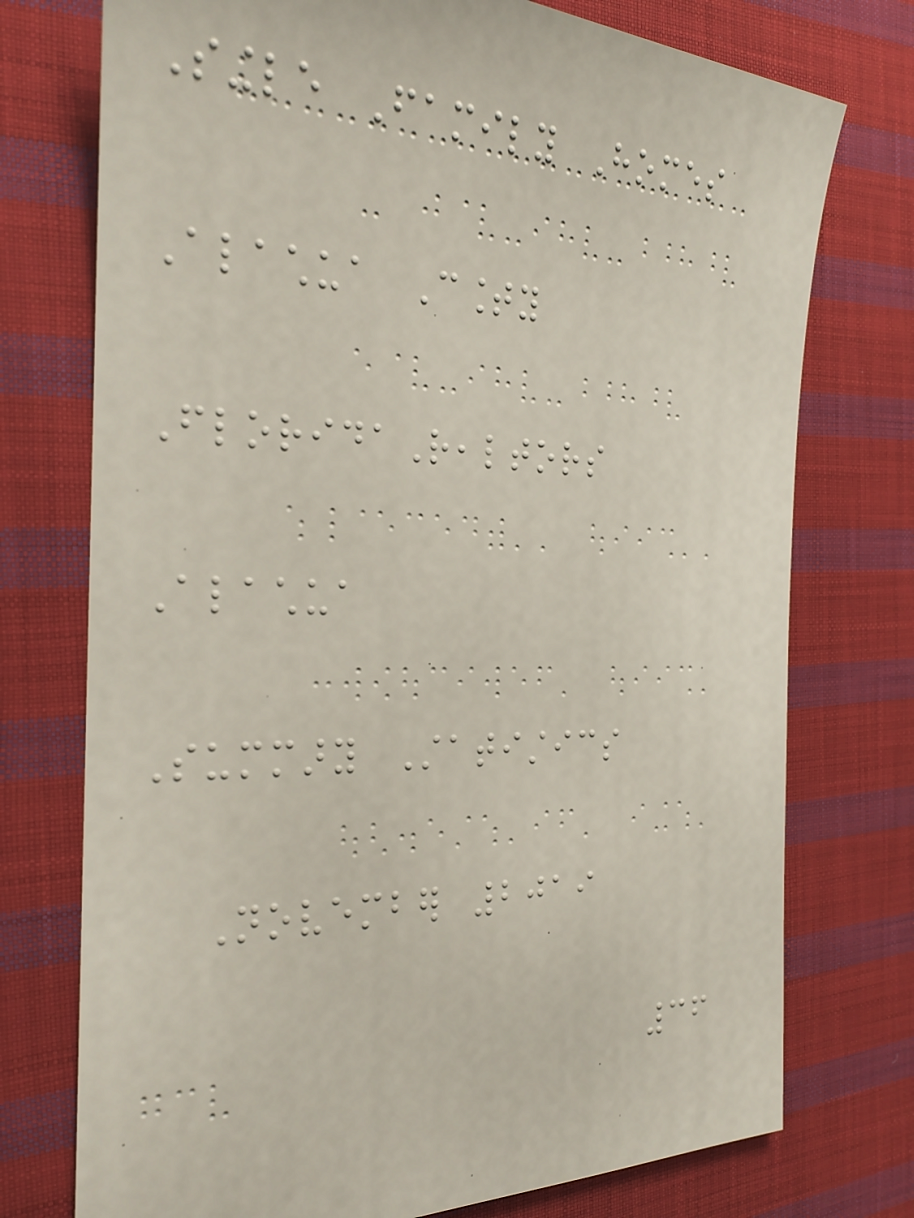Single Family Homes
Alachua County
FloridaRealtors
Alachua
Summary Statistics
November 2019
36
